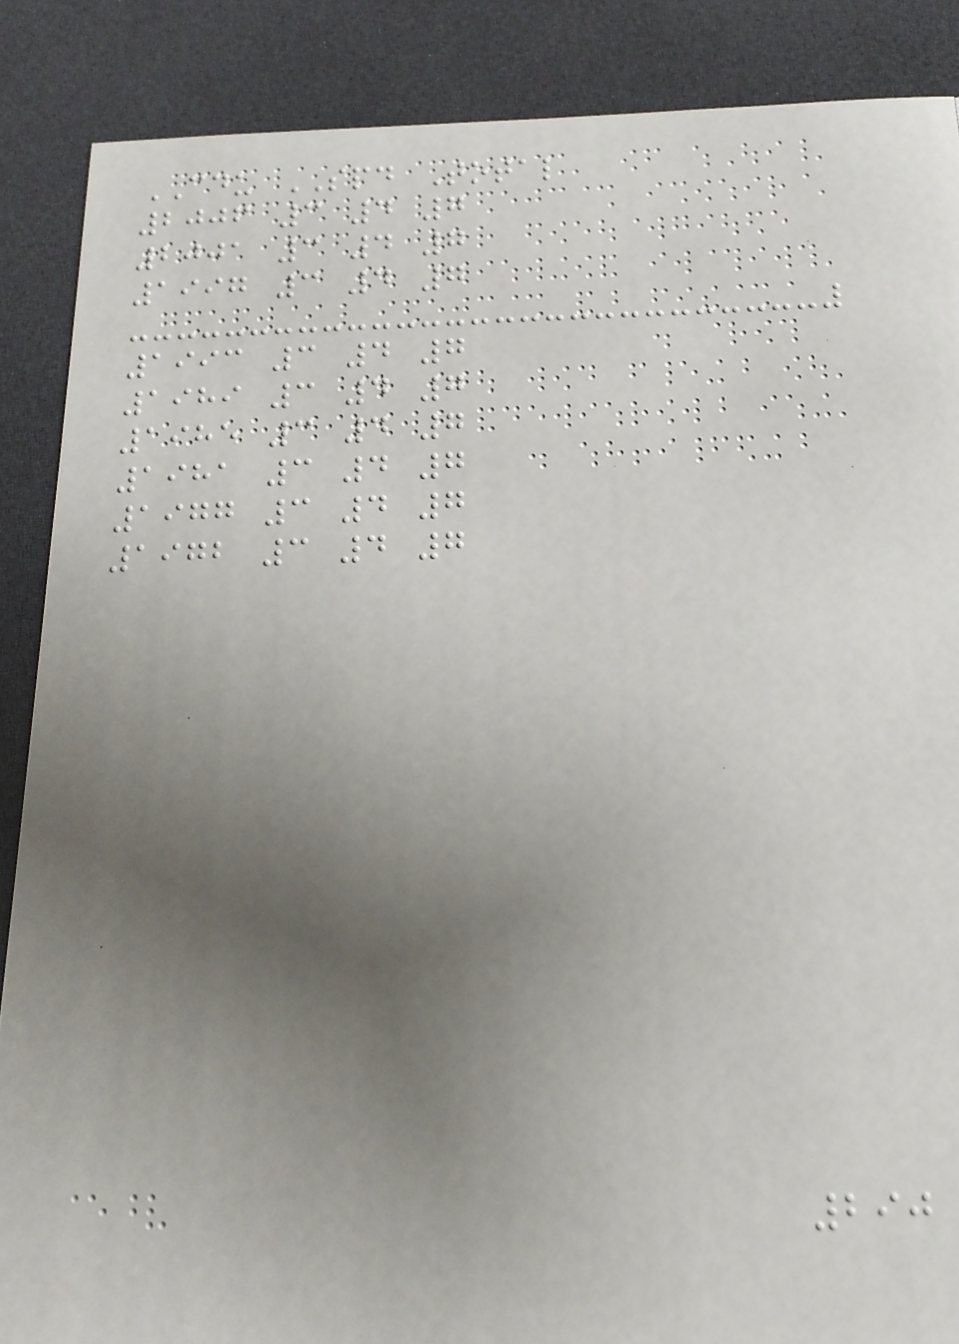CDU SPD Total
2006 3 4 7
2001 3 4 7
1997 3 4 7
1993 3 4 7
1989 3 4 7
1985 3 4 7
1981 3 4 7
1977 3 4 7
1972 3 4 7
290
